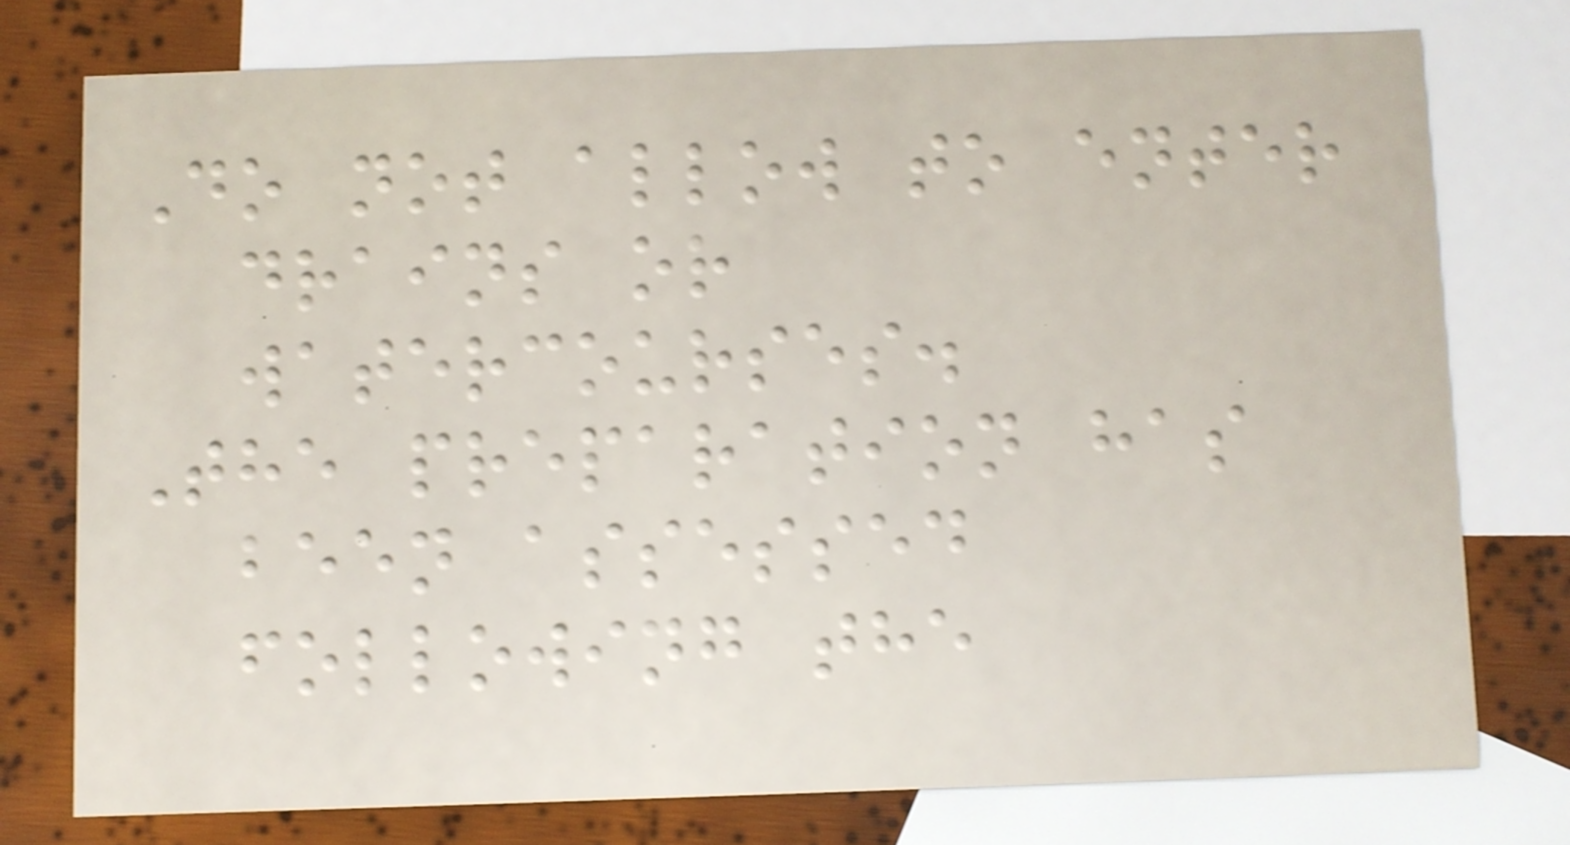Do not allow to enter
drains or
watercourses.
The preparation has
been assessed
following the
